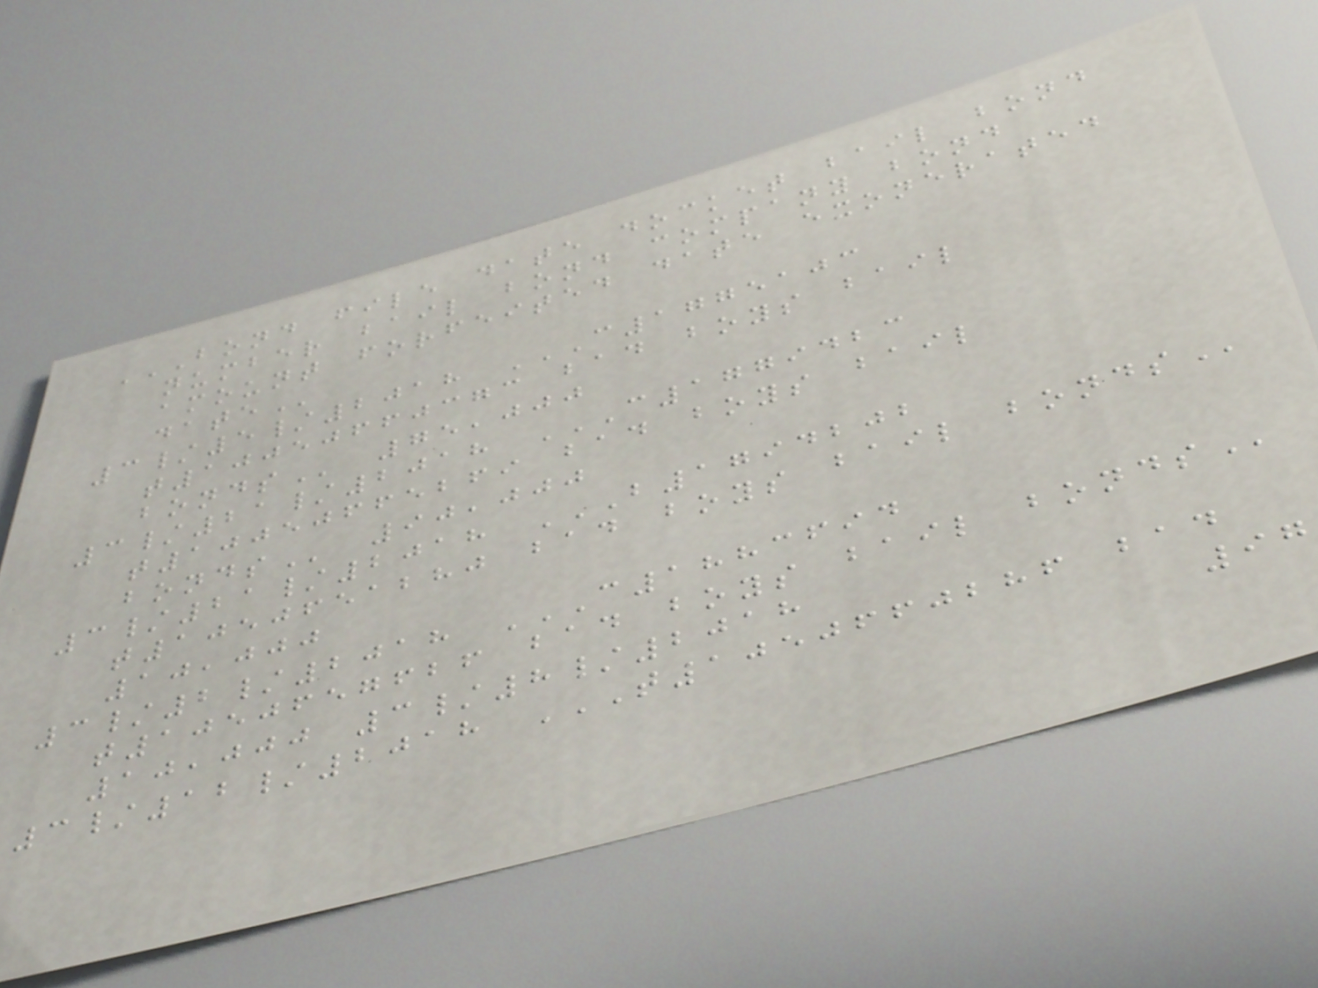BOND FILE DATE DOCKET BAIL BOND
NUMBER BAIL BOND COMPANY BOND
AMOUNT FORFEITED DATE EXONERATED
DATE
3/5/2018 C1775103
T10050660373 BAD BOYS BAIL
BONDS 75,000
3/21/2018 C1779423
T10050665269 BAD BOYS BAIL
BONDS 90,000
3/21/2018 B1794202
T1050651280 BAD BOYS BAIL BONDS
10,000
3/2/2018 C1883694
T1050657626 BAD BOYS BAIL BONDS
10,000 3/8/2018
3/12/2018 T1050660286 BAD
97
